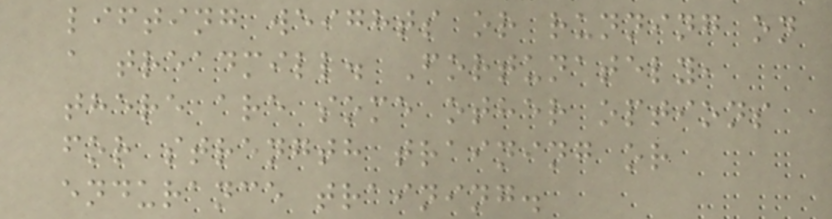lifting weights or running on
a treadmill. Fortunately,
there are some other options
for strength training or
endurance training.
